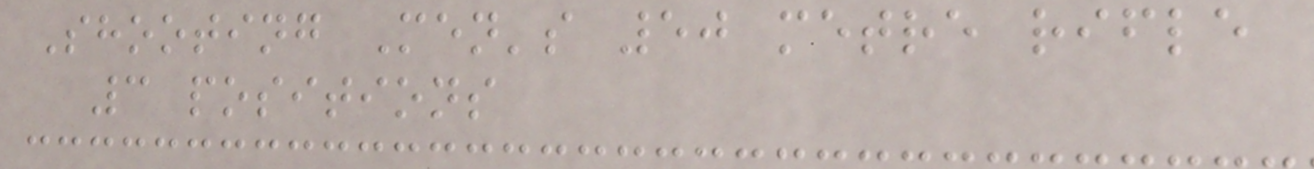Shooting Men's 50 metre rifle
3 positions
